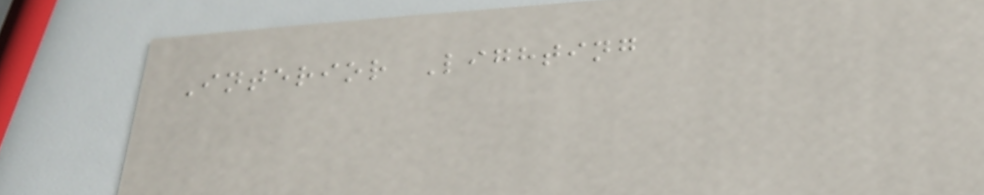Interior Lighting
